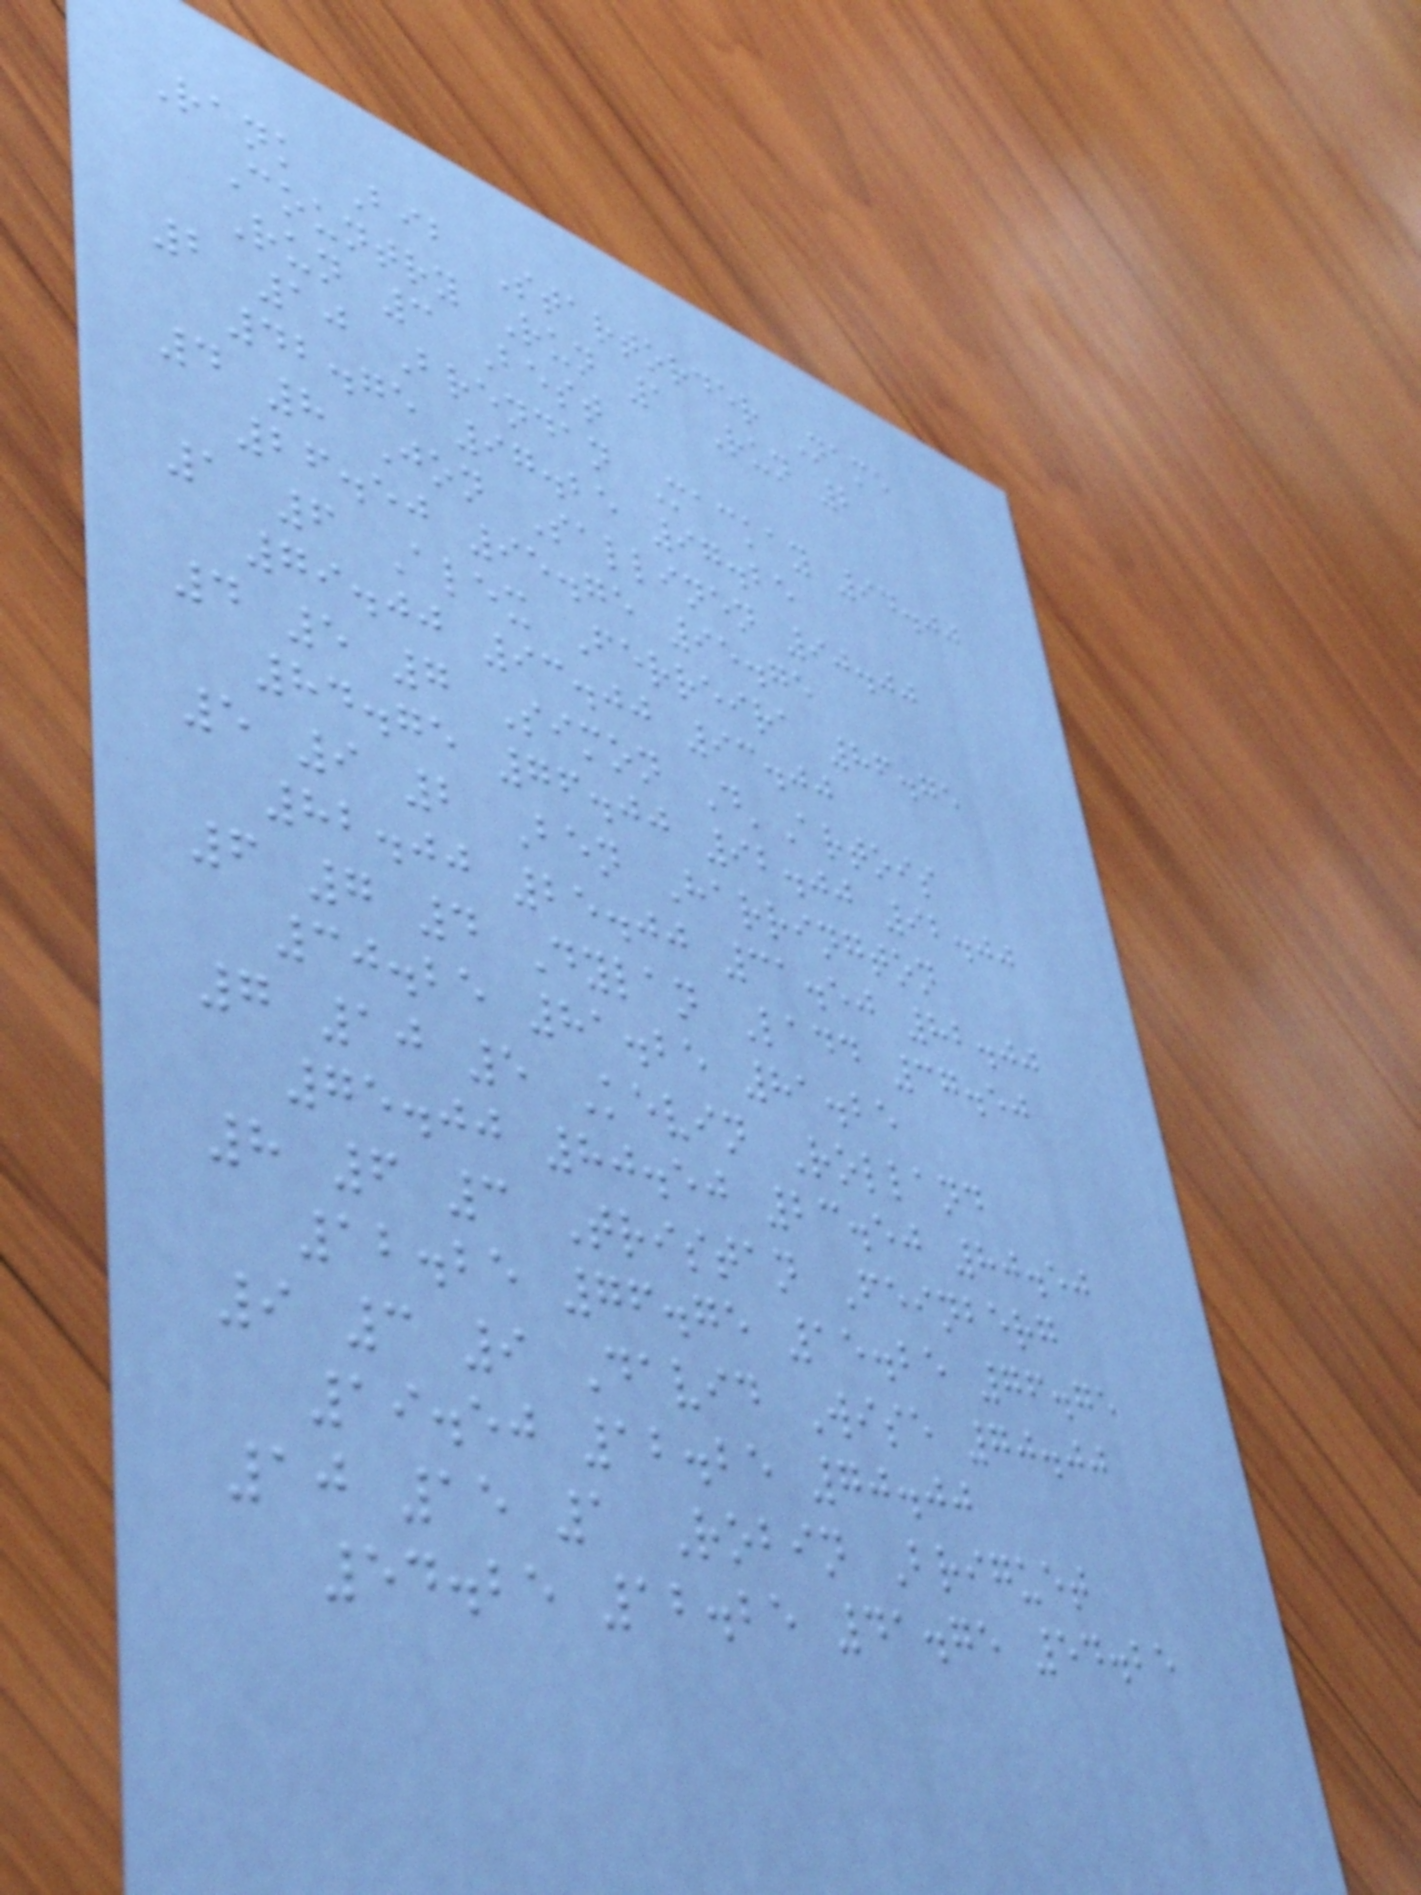Rank Bib Startorder Name
Country Run 1 Run 2
Run 3 Best
2 10 Brendan Mackay 94.00
42.75 97.25 97.25
4 8 Jon Sallinen 90.00
26.50 95.75 95.75
1 6 Alex Ferreira 86.75
79.00 93.00 93.00
4 5 7 Simon D'Artois
84.75 76.00 92.00 92.00
5 9 2 Ben Harrington
82.00 25.00 31.50 82.00
6 7 4 Dylan Ladd 37.50
30.25 81.25 81.25
7 10 5 Kevin Rolland
75.00 80.50 23.50 80.50
8 6 3 Tristan Feinberg
12.25 76.75 15.25 76.75
9 3 9 David Wise 70.00
19.50 12.25 70.00
10 15 1 Robin Briguet
54.25 12.25 41.75 54.25
